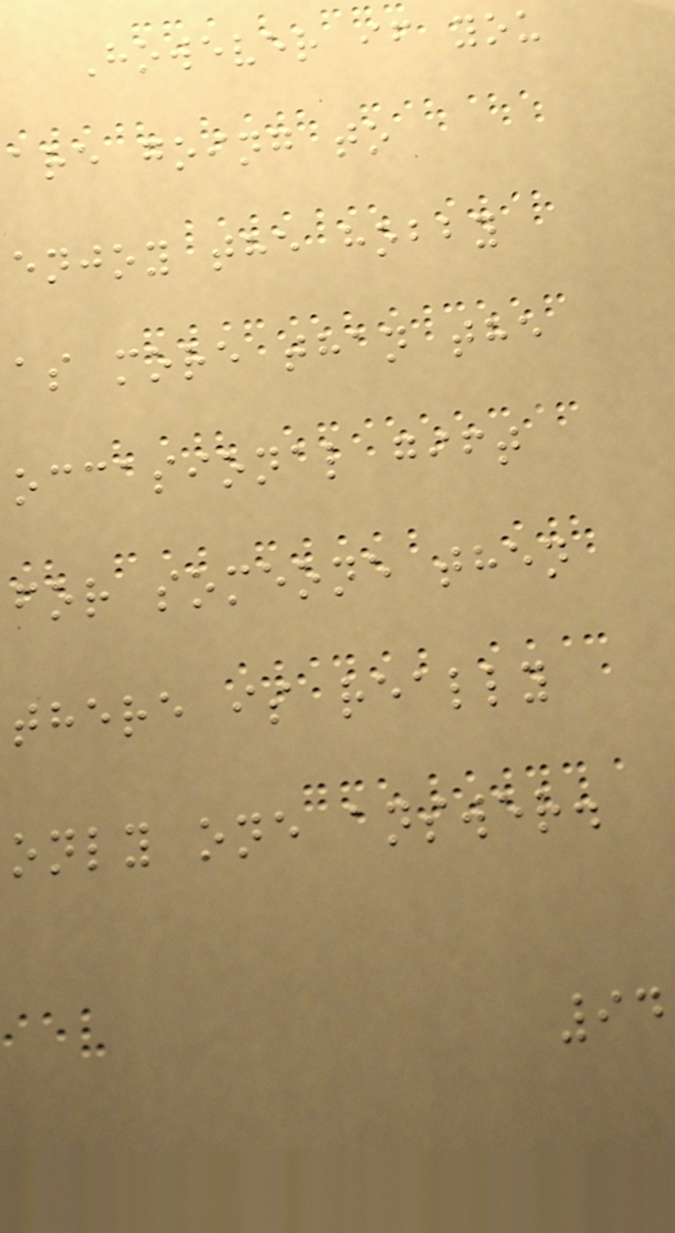However if you
are going to
enjoy the hobby
as more than the
occasional gift
for someone then
there is really
only one answer.
94
